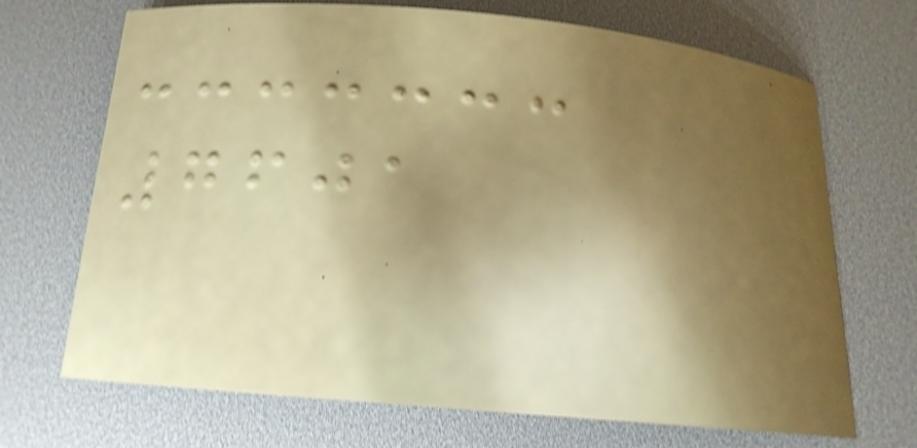7601
